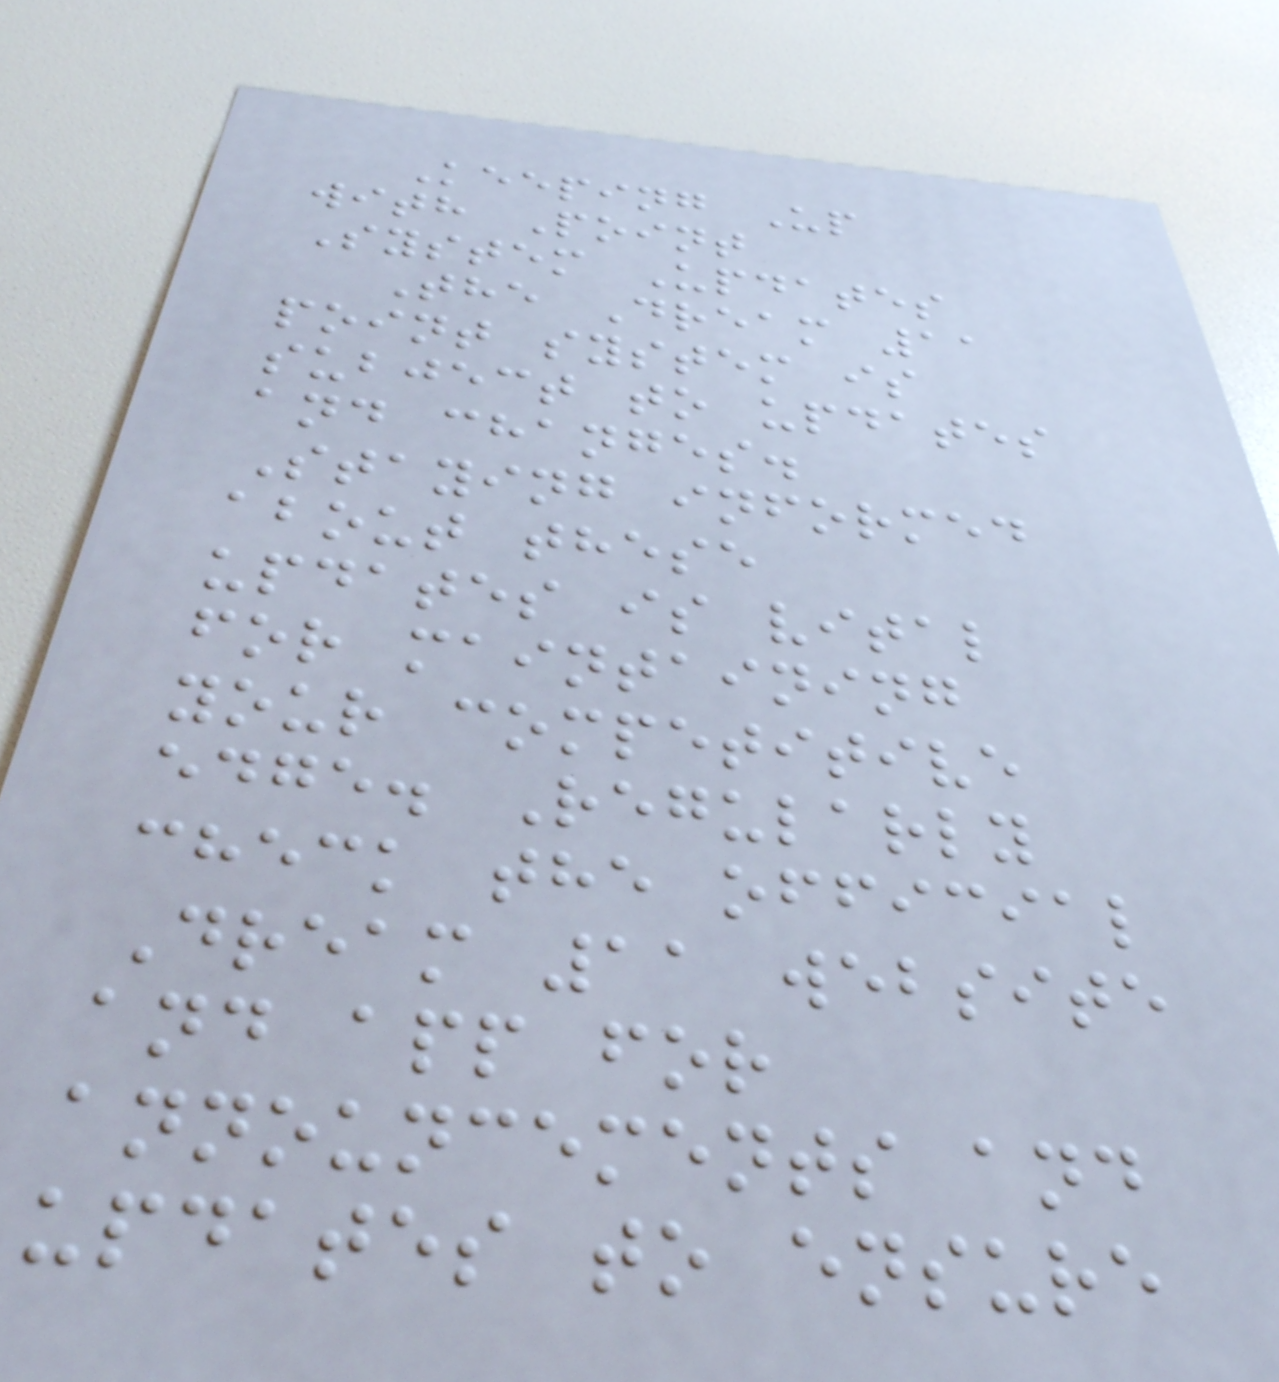Keeping Up
with Point
System Updates
The Dream 11
point system is
subject to updates
and changes.
Staying informed
about these
updates is vital
for maintaining
your competitive
edge. Regularly
check the official
Dream 11 website
and app for
announcements and
updates to ensure
